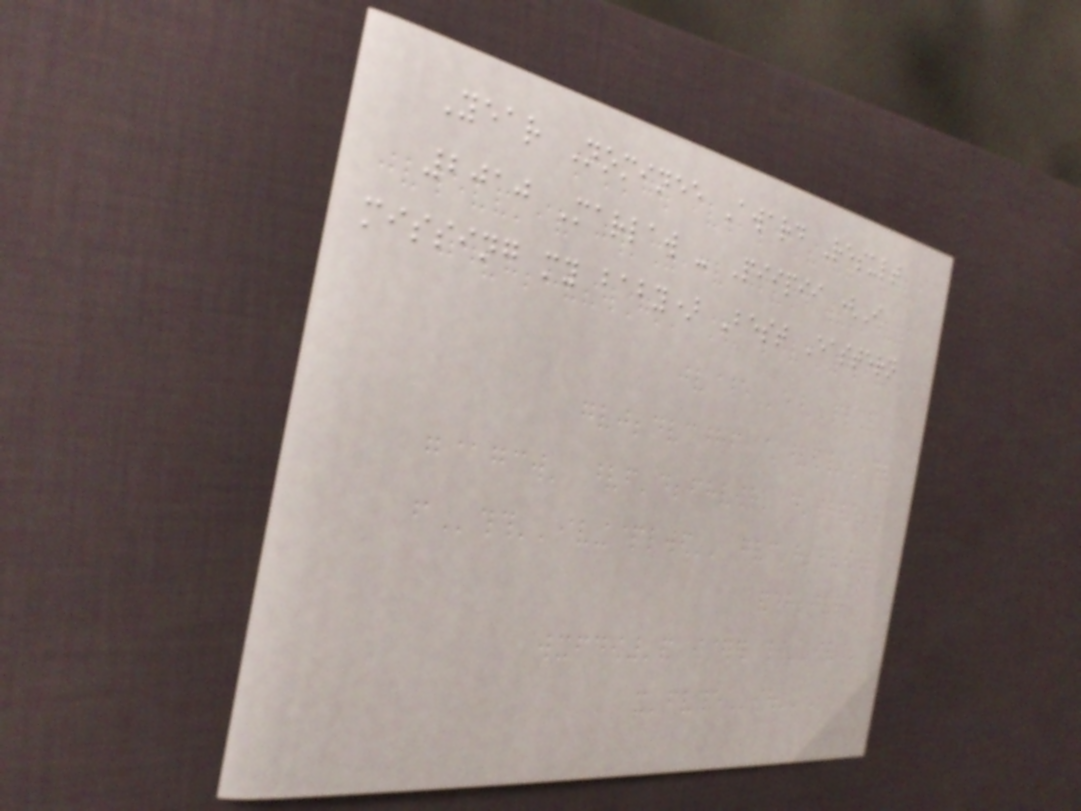Year Nominee Award Result
2010 Marlaw - Piipii (I
missing my baby) Best Eastern
